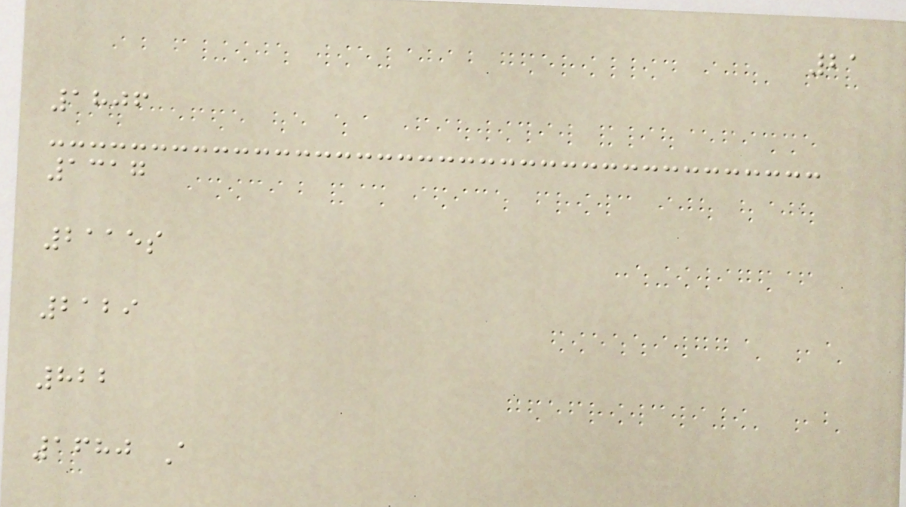21
1806
1317
2115s
2129
822
1680 A
